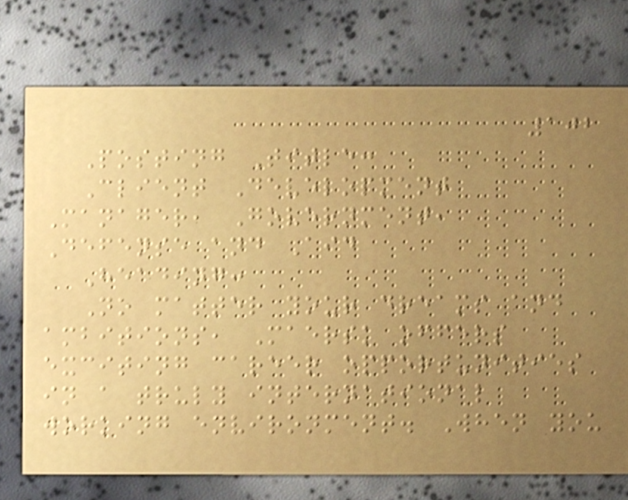102
Posting Title:
Client Development
Manager, Government,
Defense and Aid
Heading:
No matter your dreams and
ambitions, Maersk offers
exciting career opportunities
in a truly international
working environment. When you
